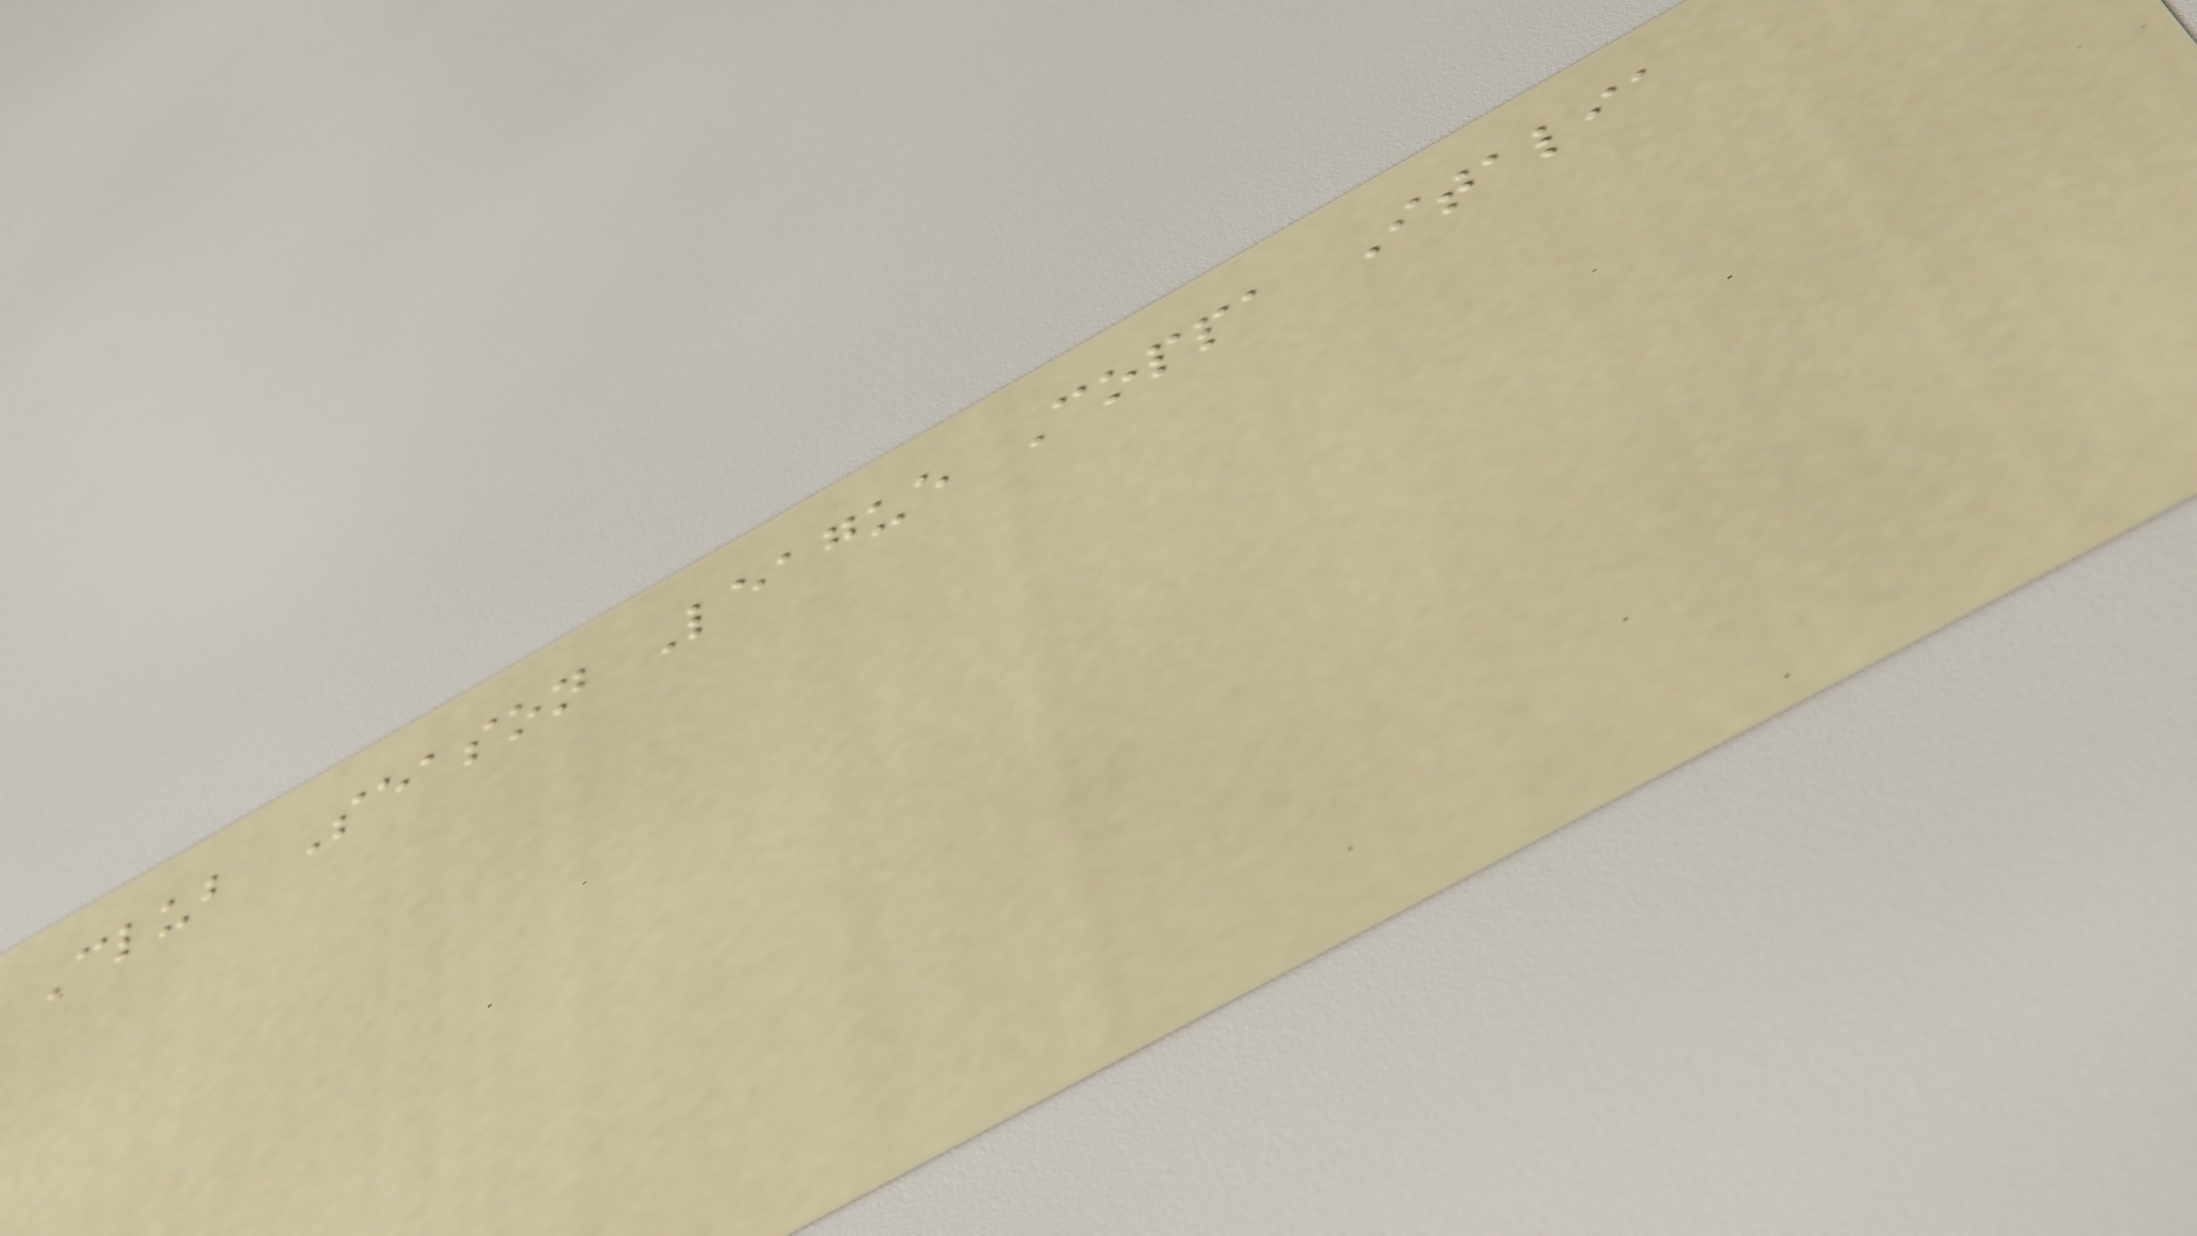Club Season League Coppa Italia
